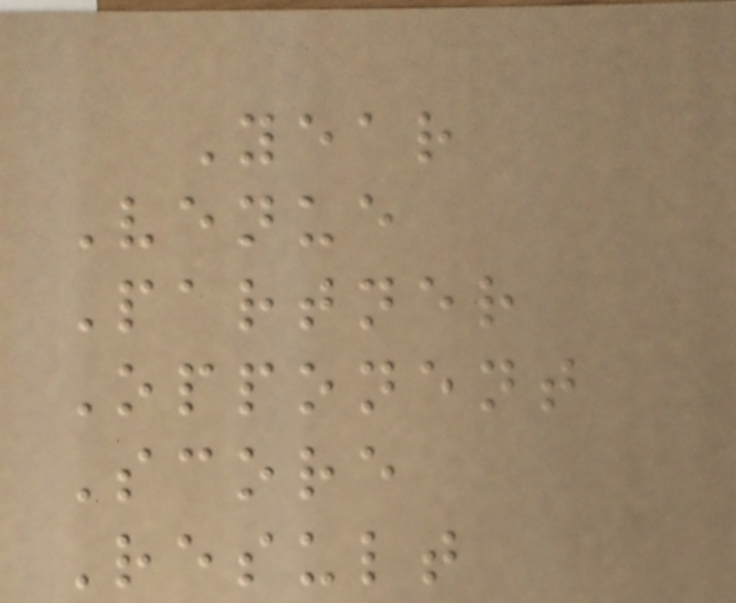Year
Venue
Partner
Opponent
Score
Result
